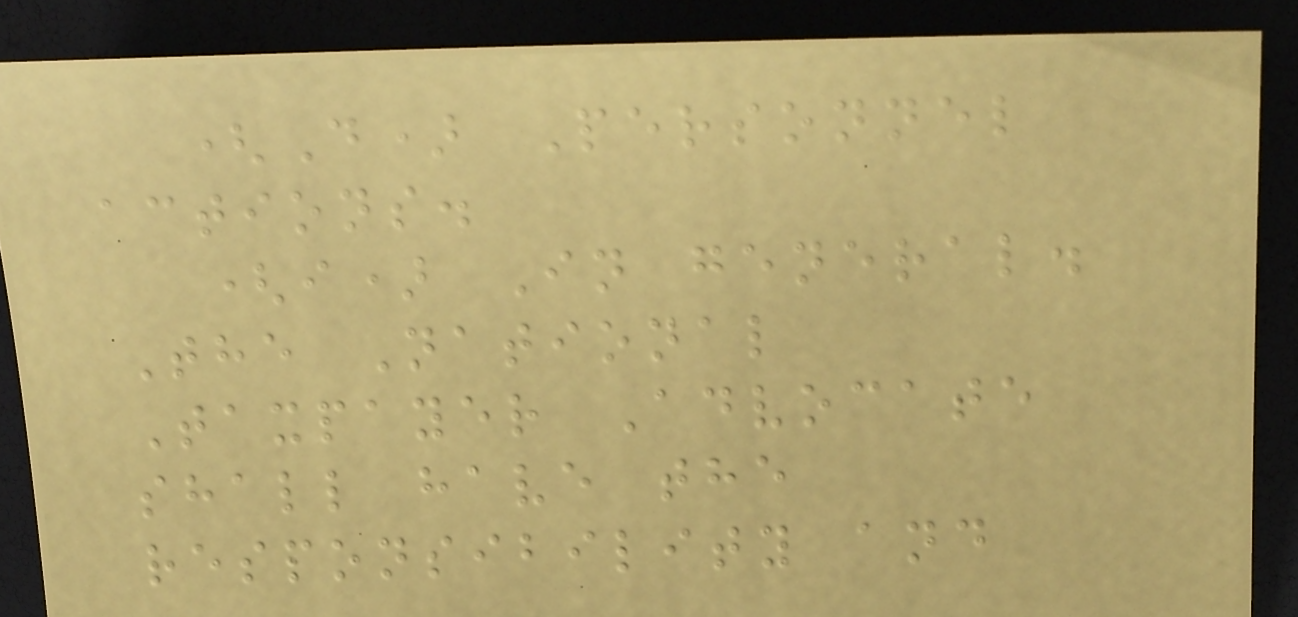(D) Personnel
actions.
(i) In general.
The National
Taxpayer Advocate
shall have the
responsibility and
